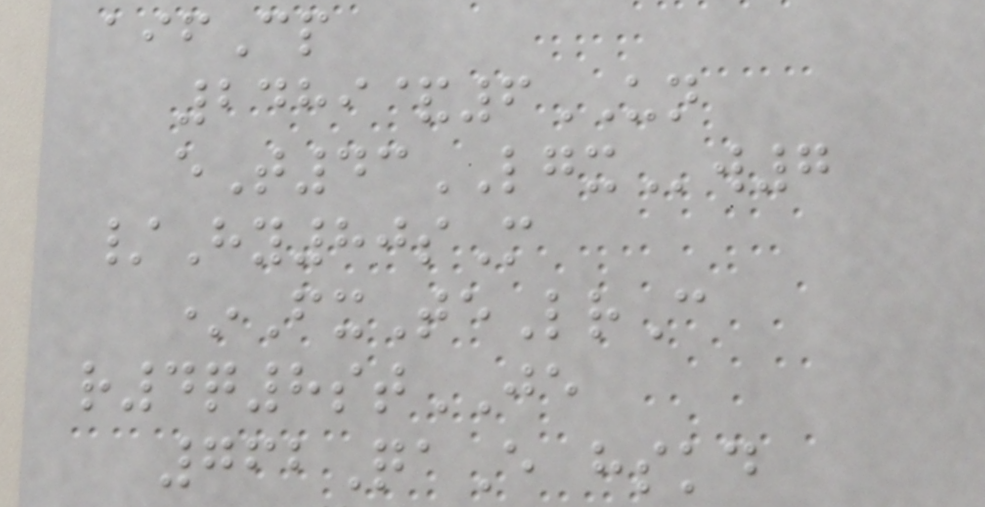aifCp
2489&6UN
eT43LGXw7
/Hy80sM
*FxTeLrC
r4q8stJE
762QaE hskd
